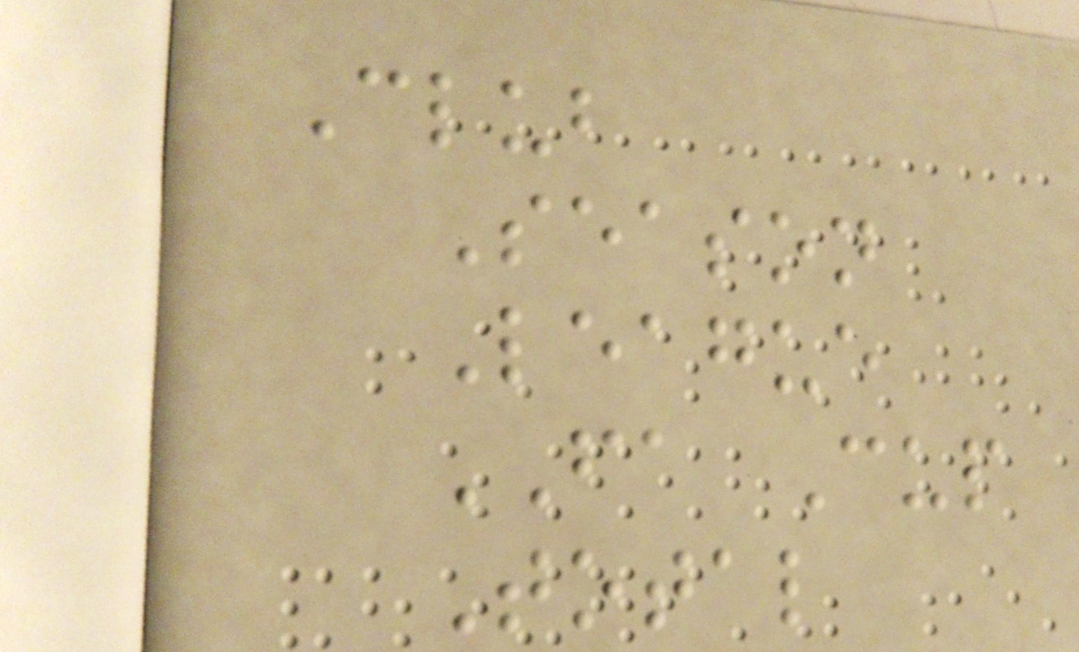Club
Season
League
FA Cup
Total
